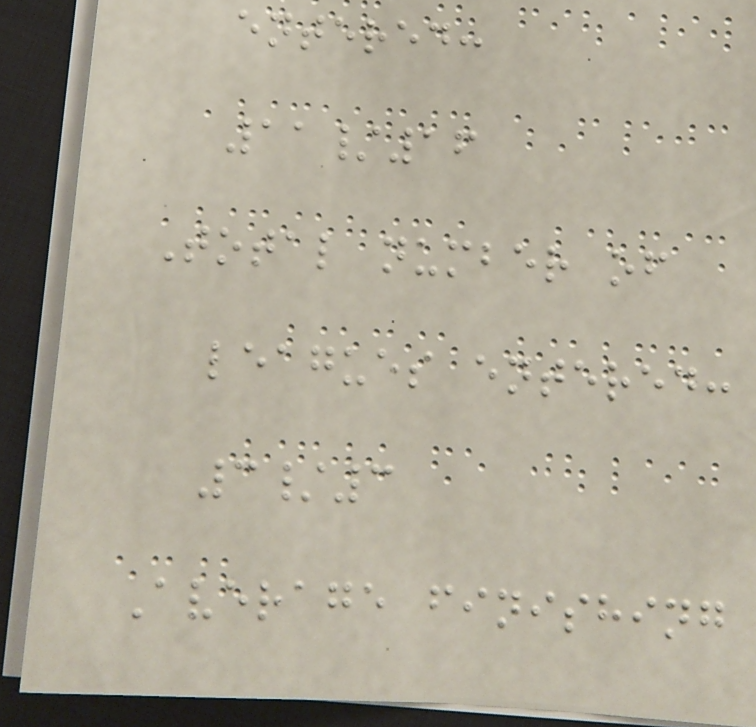entered:
11/16
Total number of
leagues entered:
3/3
Average finishing
